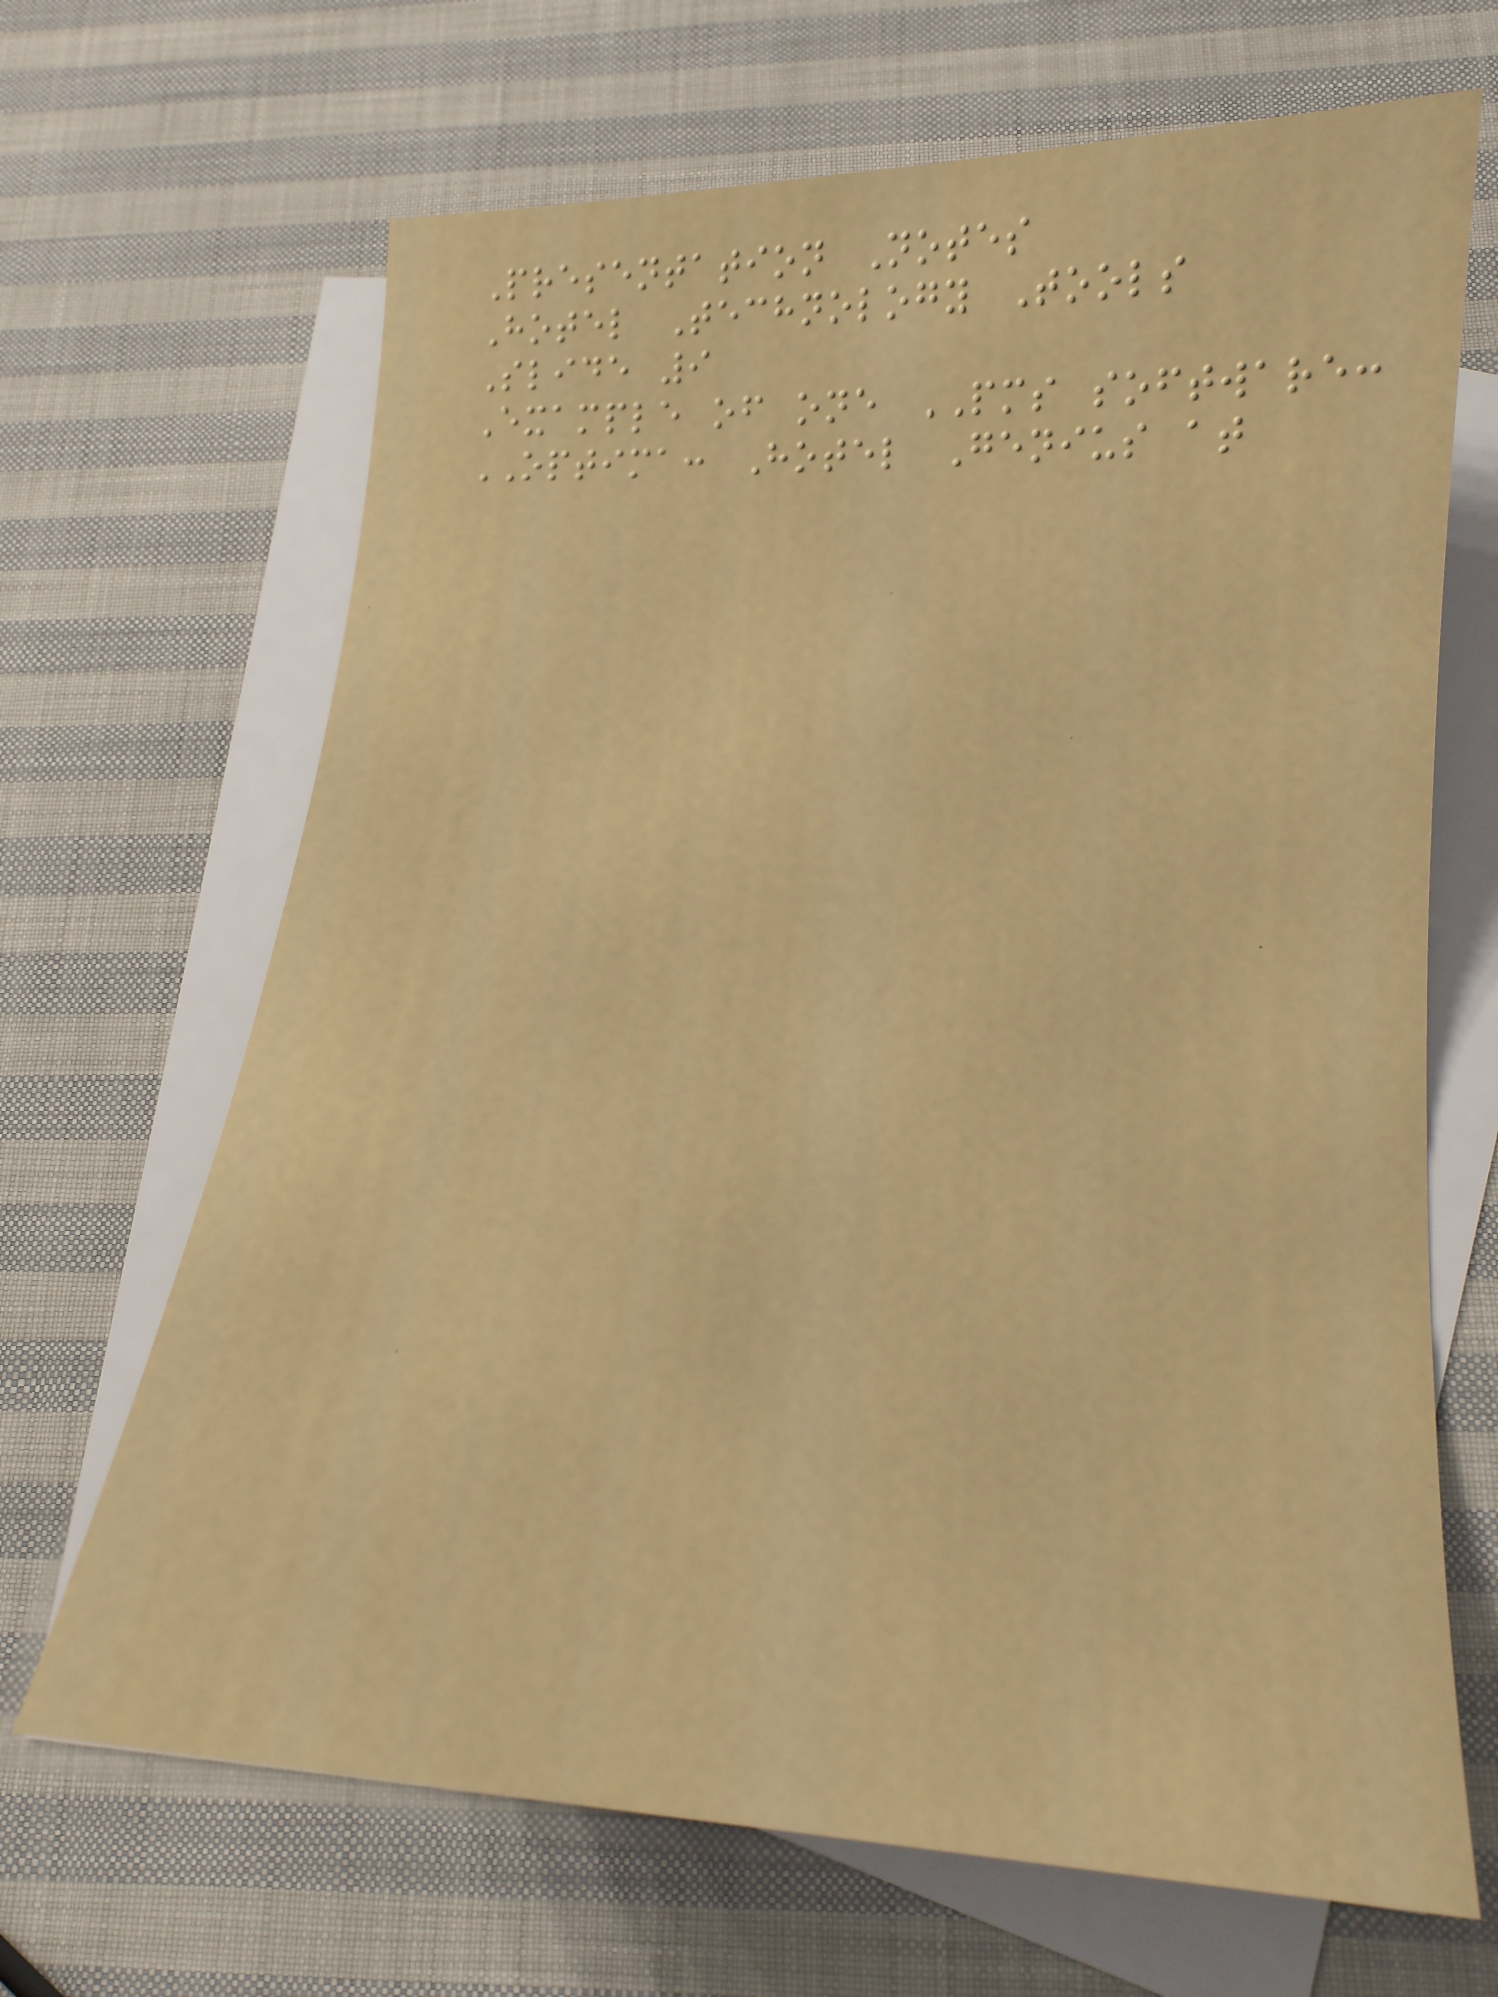Presentation Notes
Hotel Technology Tools
Slide 9
Example of one PMS software:
OPTIMA: Hotel Genius at
